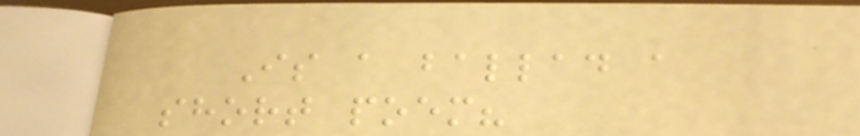Is a ballad a
short poem?
